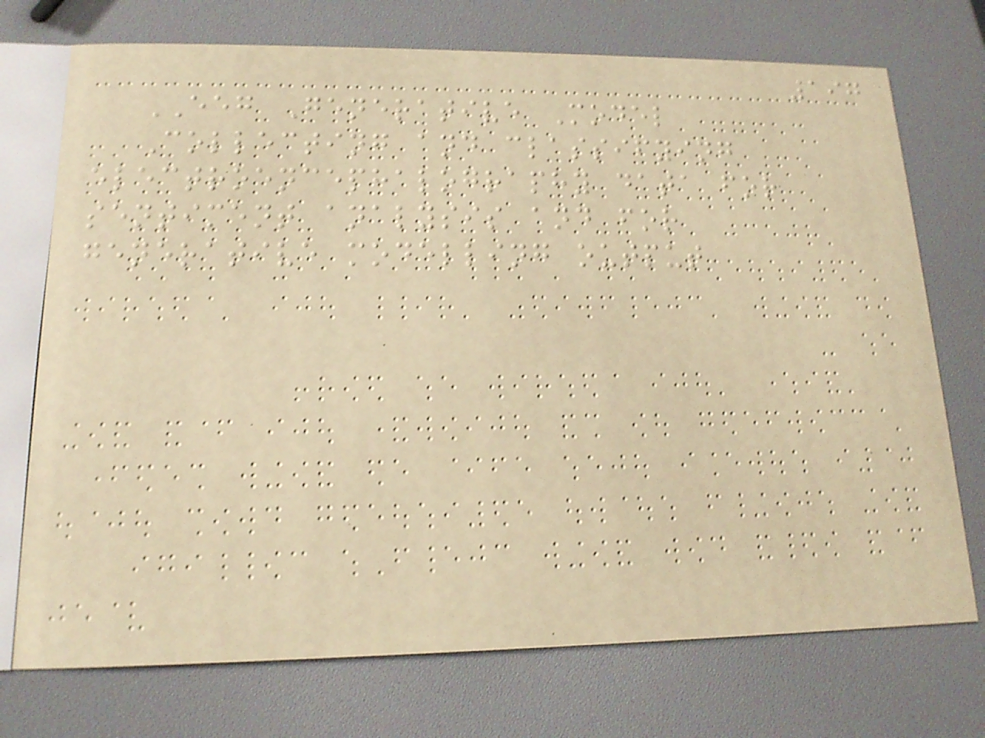197
EEG Generative Model
Collecting and classifying
electroencephalography data for
sentiment analysis and for
generative modelling output
